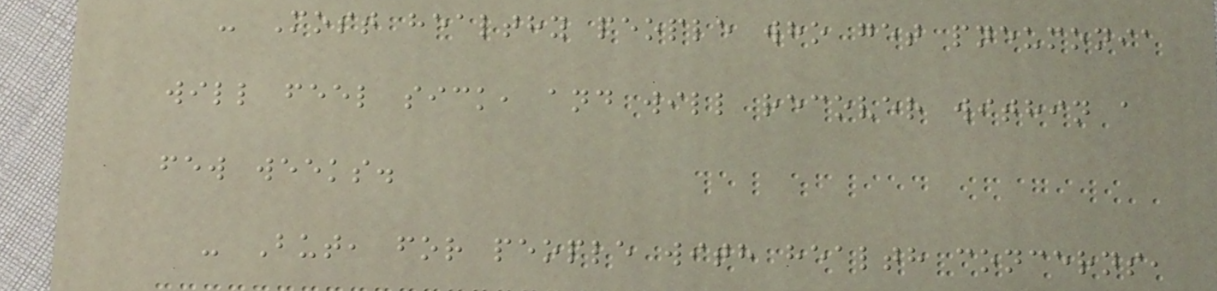- Most healthy people who get pneumonia
will feel sick, and will recover within a
few weeks.
- But, for people with health concerns,
